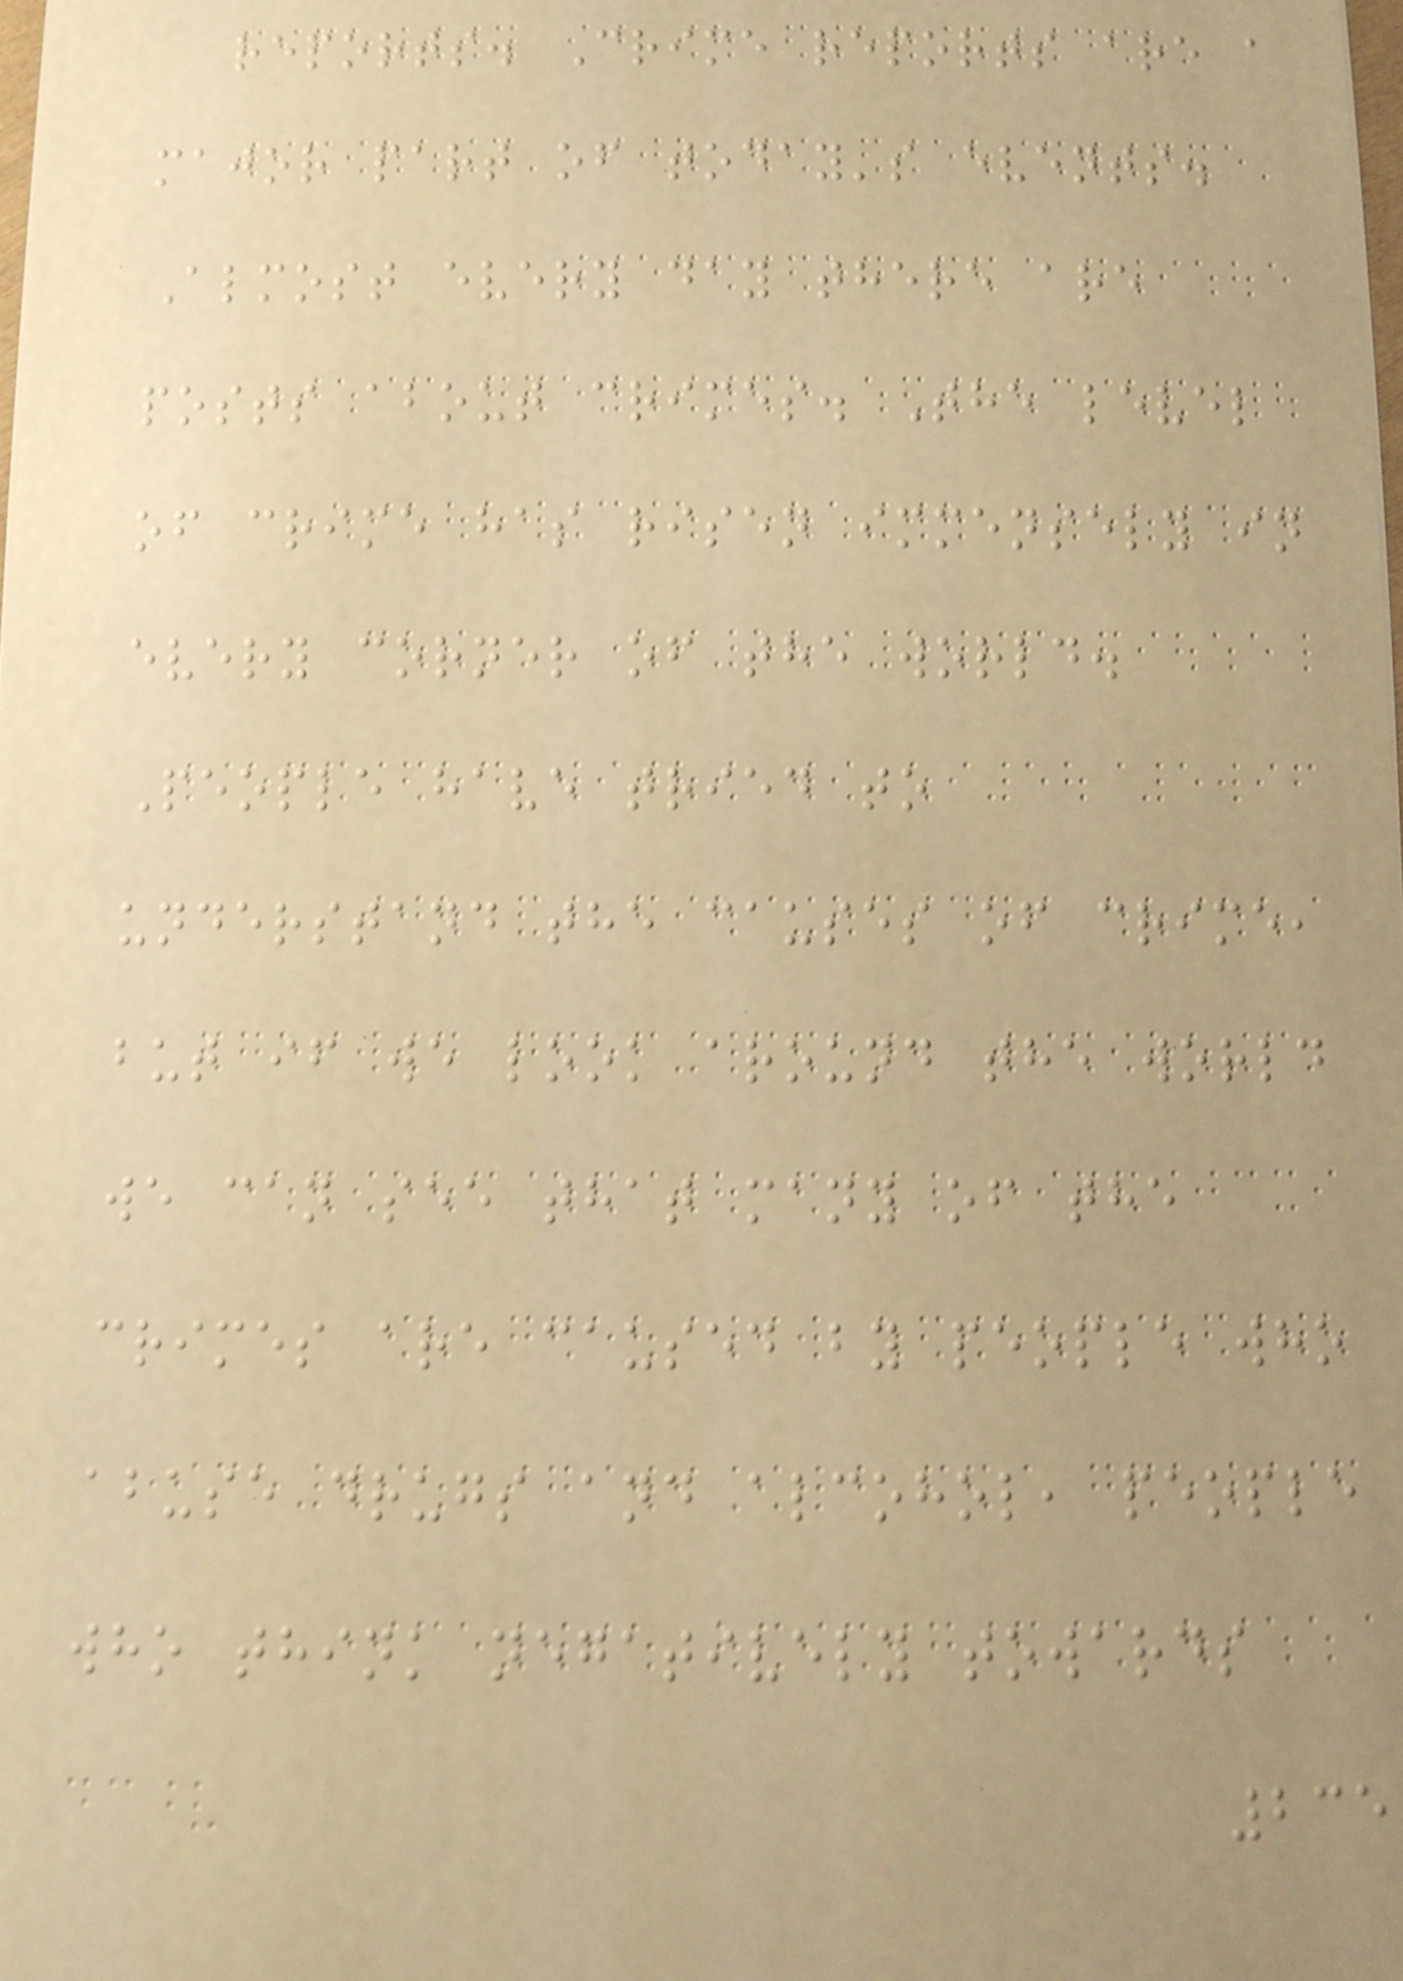reports. Crime reports are a
major part of today's events.
Almost every day there are
posts about crimes. The level
of crime has risen immensely in
every corner of the world.
People have tried to
understand the causes of crime,
but if we look around the world
we can see that many of the
crimes are caused by people who
abuse drugs and alcohol, people
who think negatively towards
235
